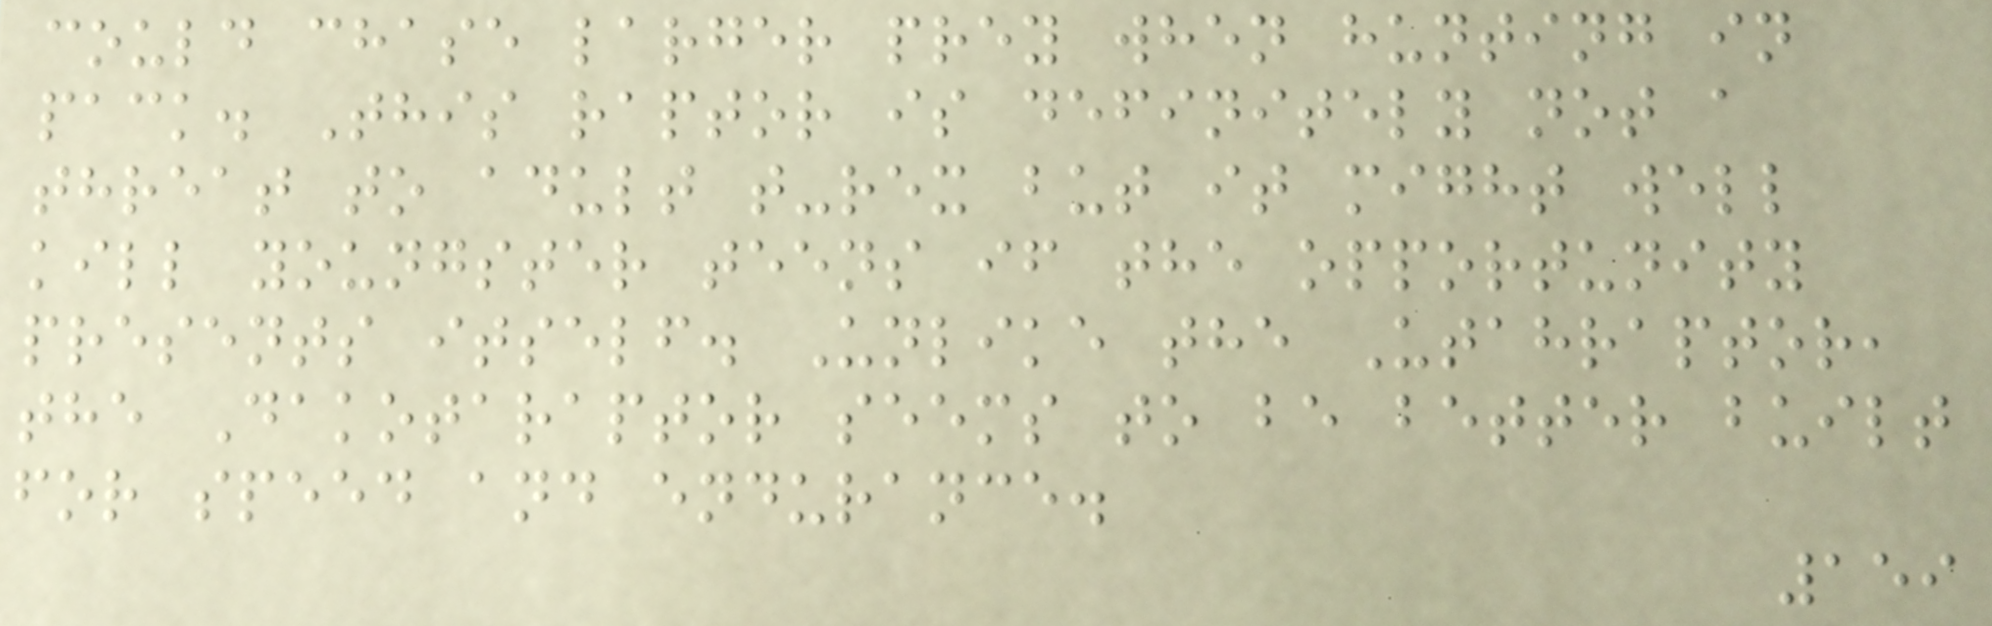could chase larger prey when hunting in
pack. This raptor is definitely not a
threat to adult t-rex but it might well
kill youngster teens if the opportunity
presents itself. Unlike the Utahraptor,
the Dakotaraptor seems to be better built
for speed and endurance.
159
